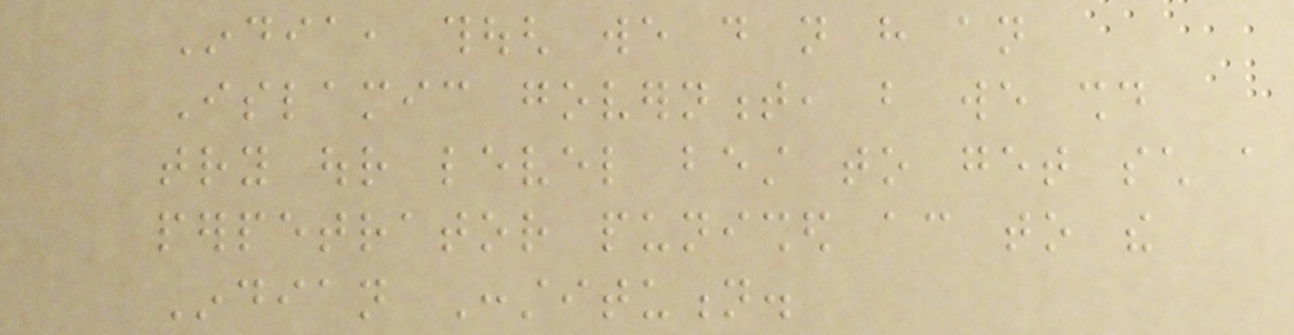India, though we do not have an
Islamic government, but we should
try our level best to get such a
perpetrator punished according to the
Indian Constitution.
